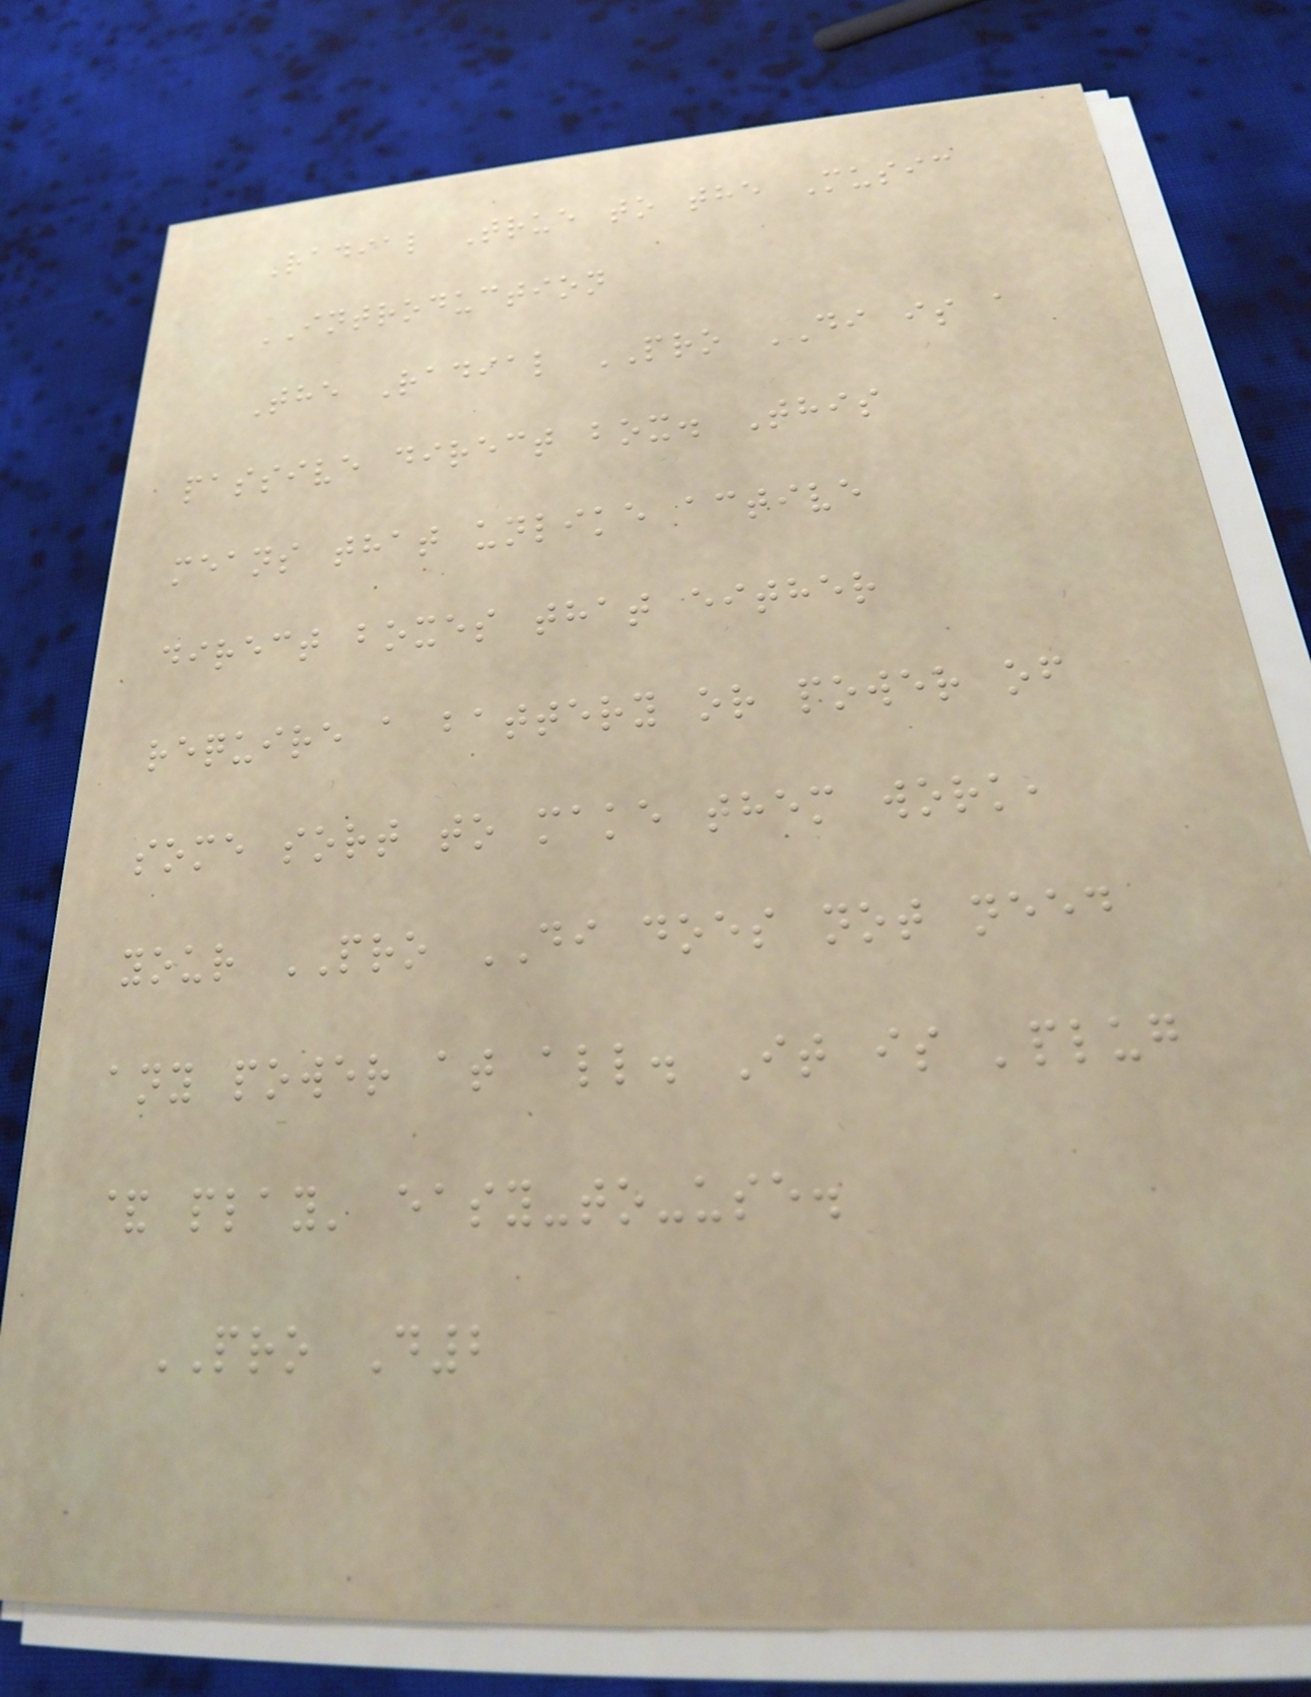Radial True to the Music
INTRODUCTION
The Radial PRO DI is a
passive direct box. This
means that unlike active
direct boxes that either
require a battery or power of
some sort to make them work,
your PRO DI does not need
any power at all. It is 'plug
& play' easy-to-use.
PRO D2
